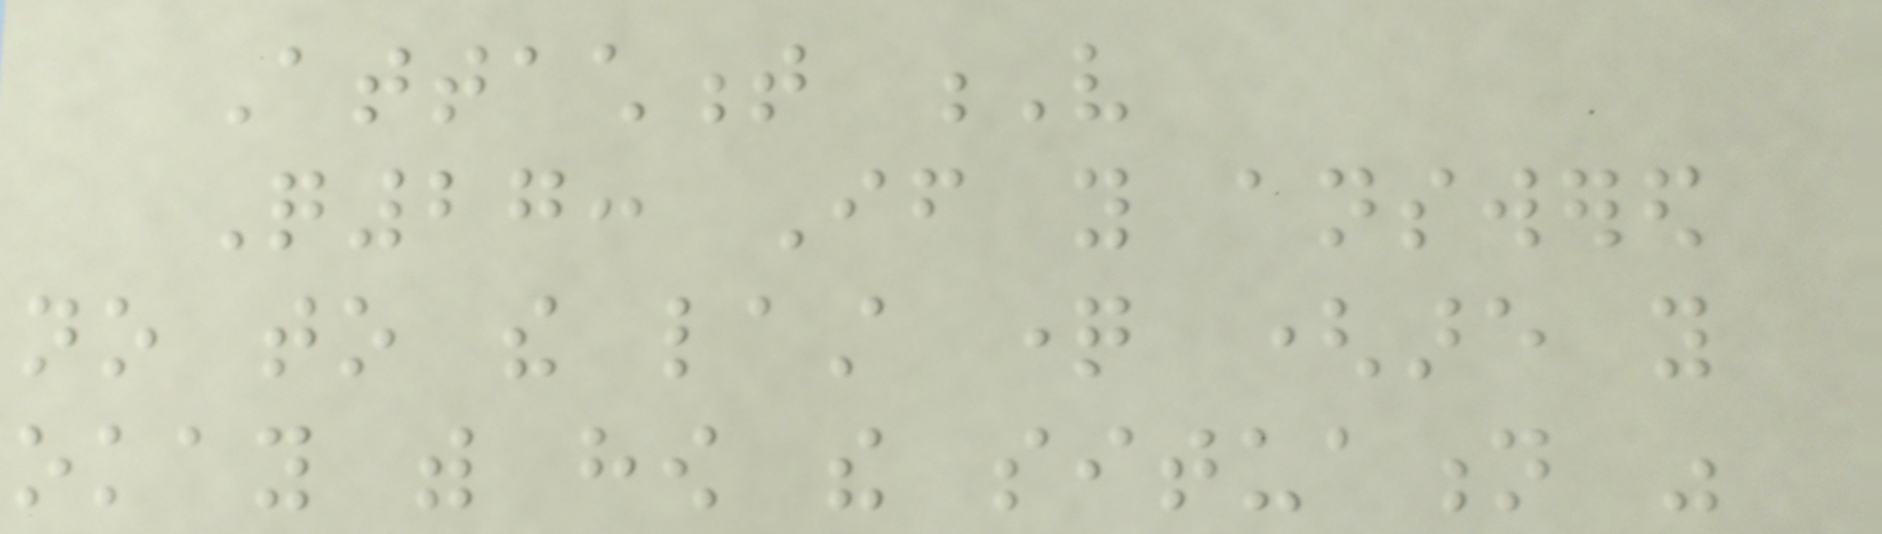Attachment V
Q27: If you answered
no to the last question (are you
okay with how the situation was
